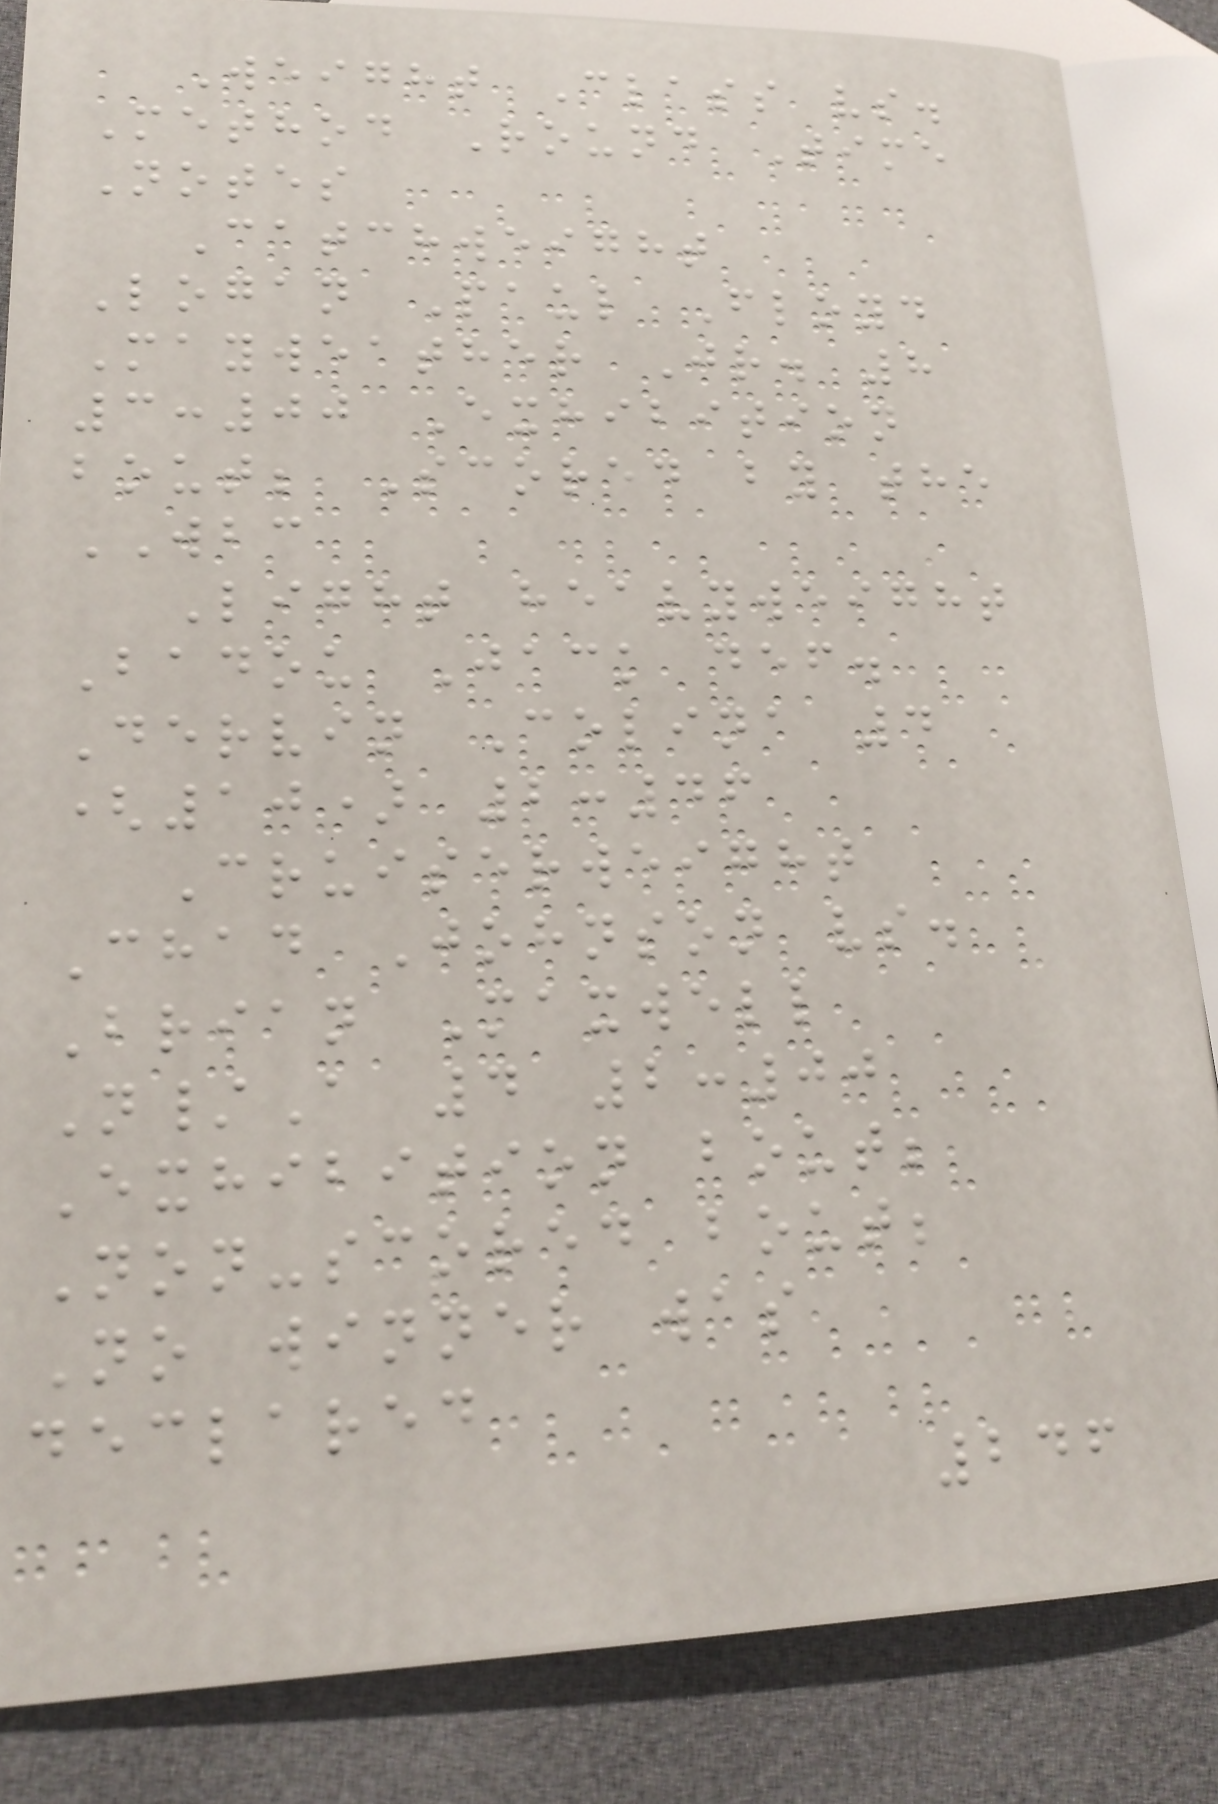Weight Class vs.
Method Round Time
Notes
Catchweight
Logan Paul Floyd
Mayweather Jr. 8
3:00 Exhibition
bout; Scored by the
WBC
Light heavyweight
Badou Jack def.
Dervin Colina 4
(10) 2:46
Cruiserweight
Chad Johnson vs.
Brian Maxwell
N/A 4 2:00
Exhibition bout;
Non-scored bout;
No winner was
declared
246
